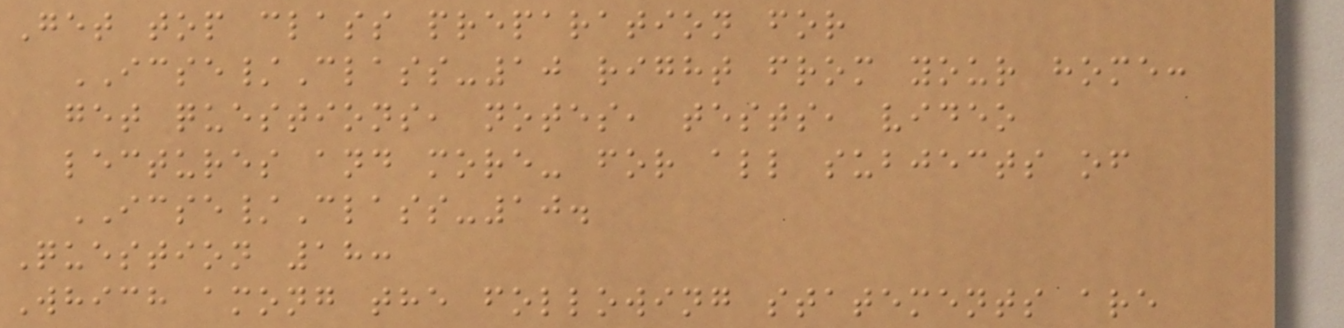Get top class preparation for
ICSE/Class-10 right from your home:
get questions, notes, tests, video
lectures and more- for all subjects of
ICSE/Class-10.
Question 18:
Which among the following statements are
